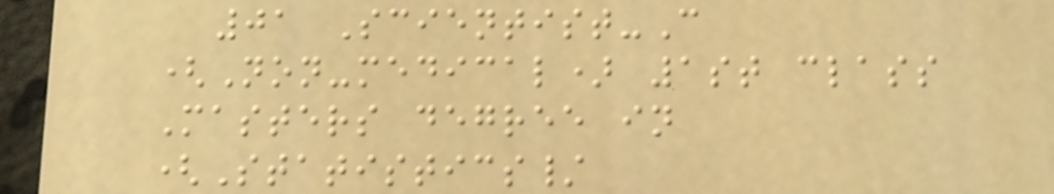01 Scientist-C
(Non-medical) 1st class
Masters degree in
(Statistics/
